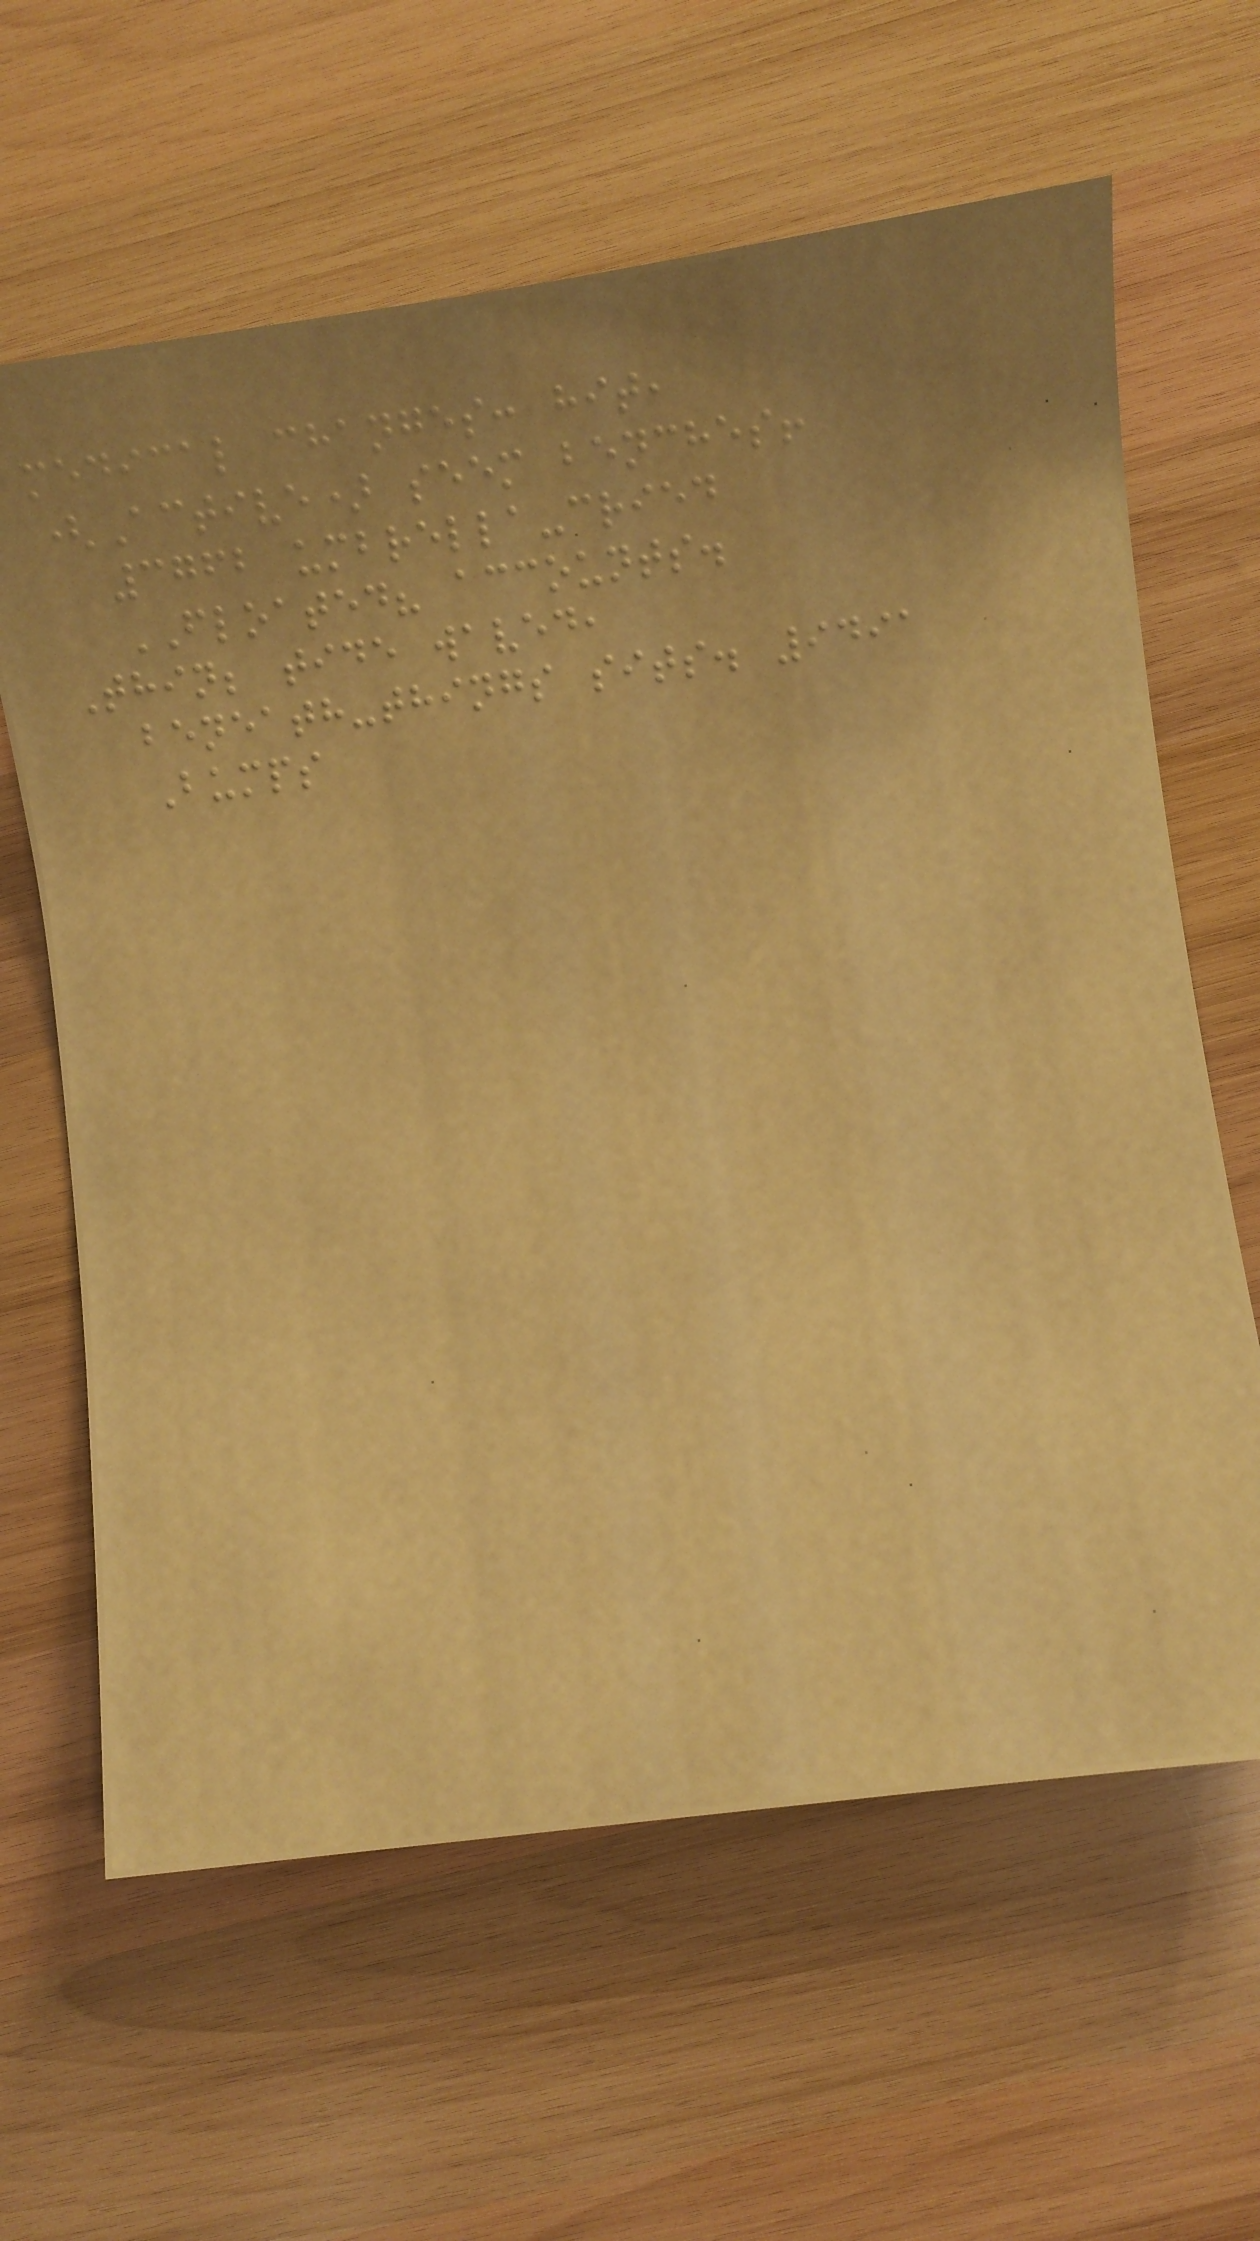medical changes: hit,
(Active) seem benches!
3762 umbrella-cried
FLOATED? accounts.
Thin; tide waved,
beneath-things sits. 9491
Bumps
